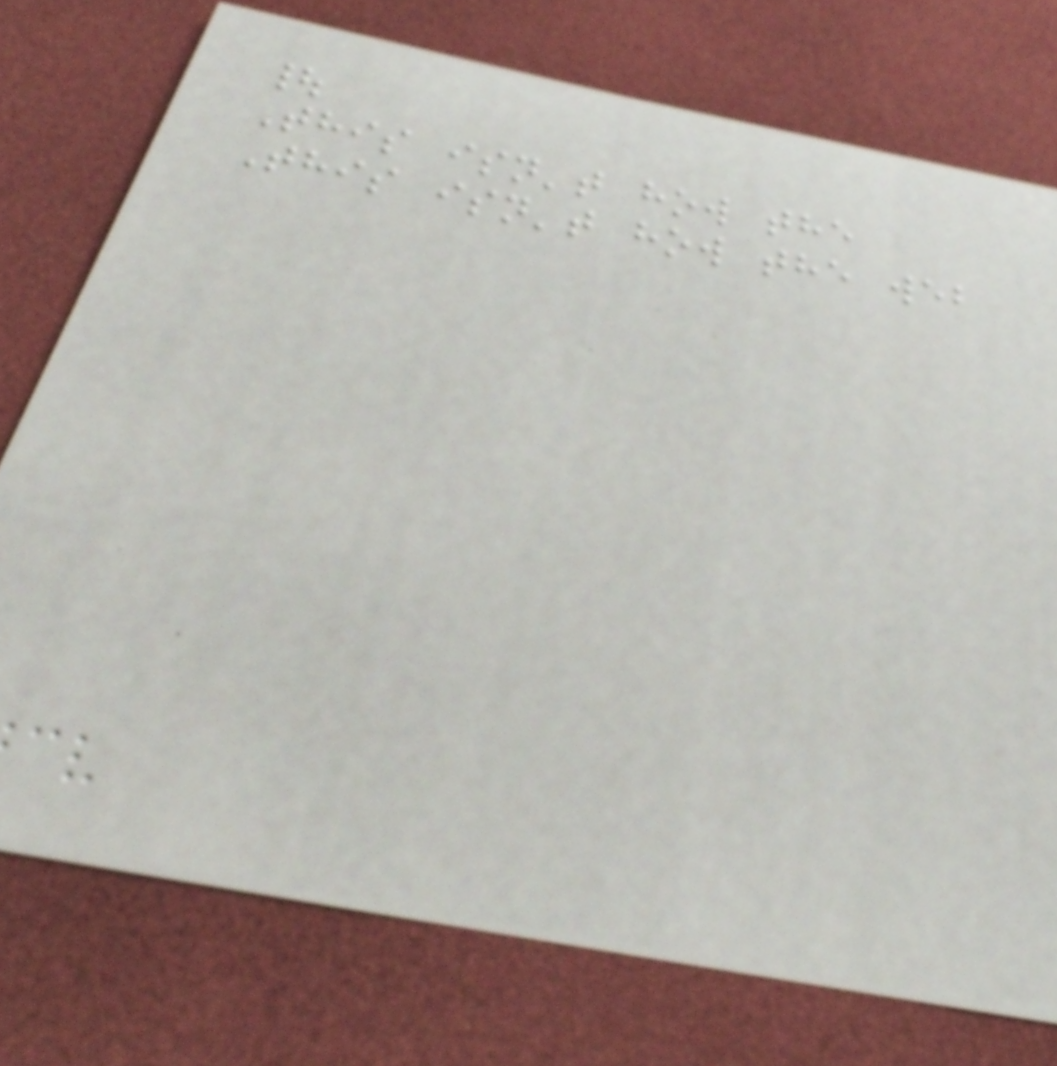|
This isn't how the
This isn't how the web
